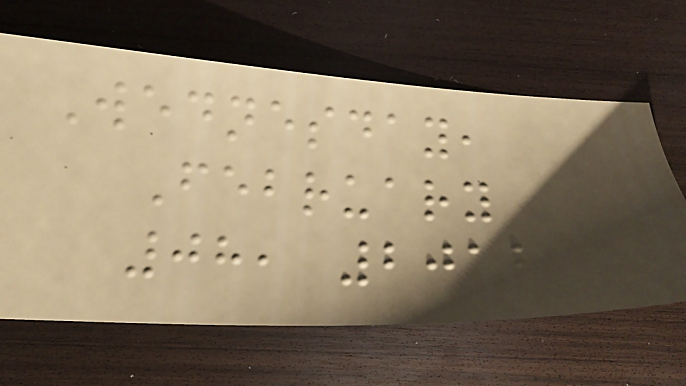Wednesday,
February
08, 2012
